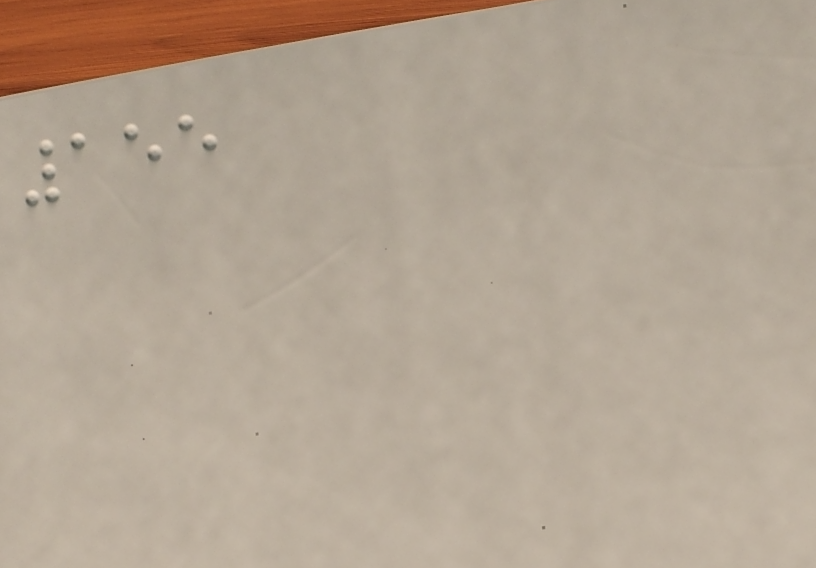155
